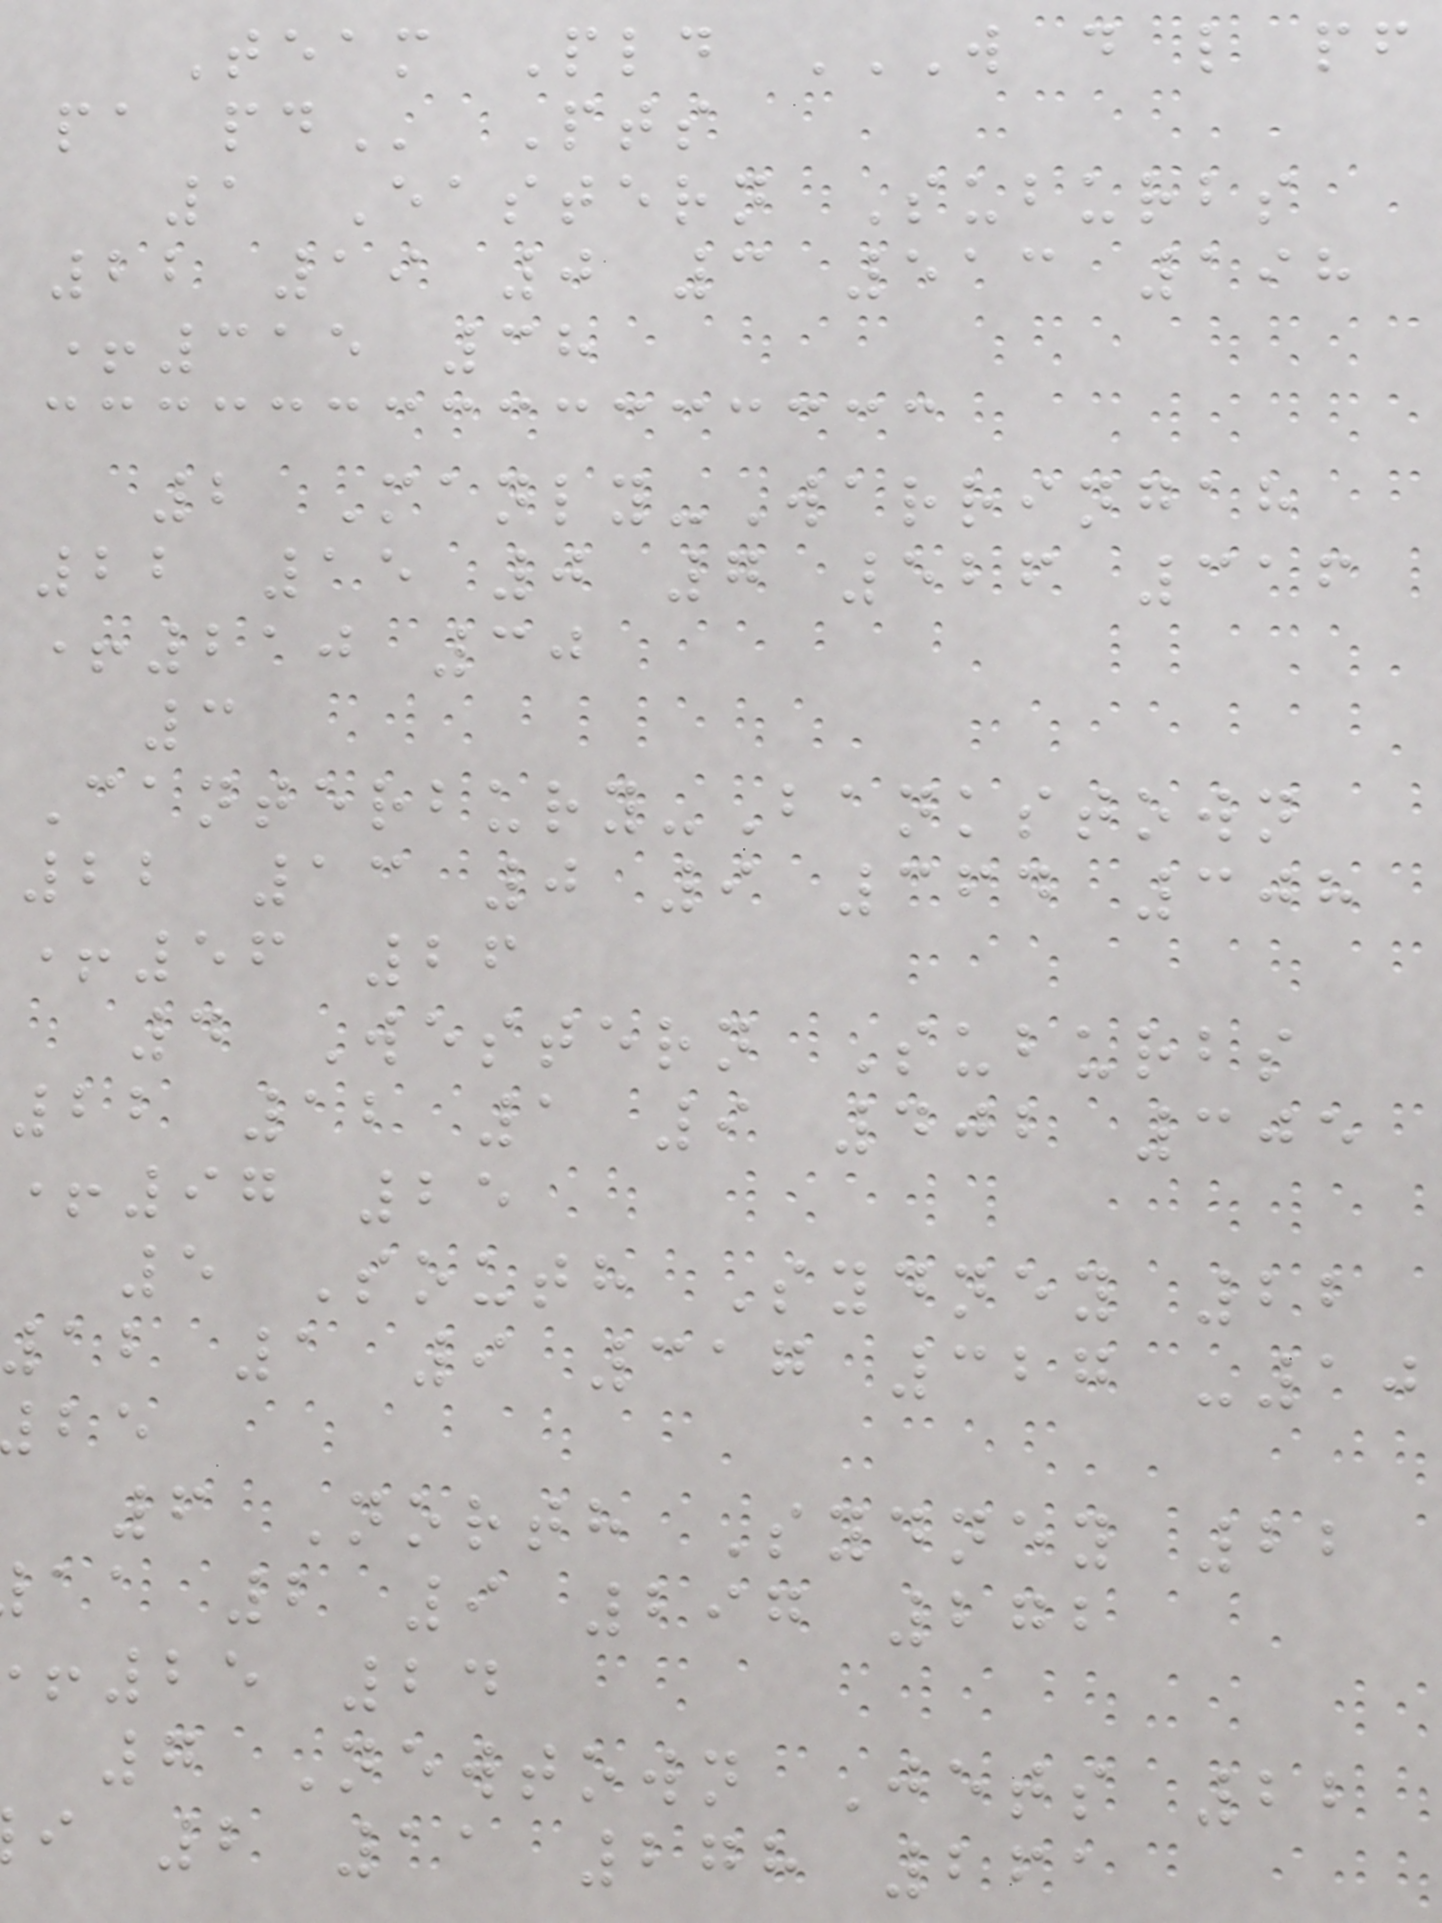Team Pld W D L PF
1 Eastern Suburbs
22 19 0 3 513 198
+315 38
2 Manly-Warringah
22 15 0 7 526 316
+210 30
3
Canterbury-Bankstown
22 13 0 9 364 308
+56 26
4 Western Suburbs
22 12 1 9 402 305
+97 25
5 South Sydney 22
12 1 9 317 327 -10
6 North Sydney 22
aa 2 9 297 272
25 24
7 Newtown Jets 22
i 2 11 278 261
